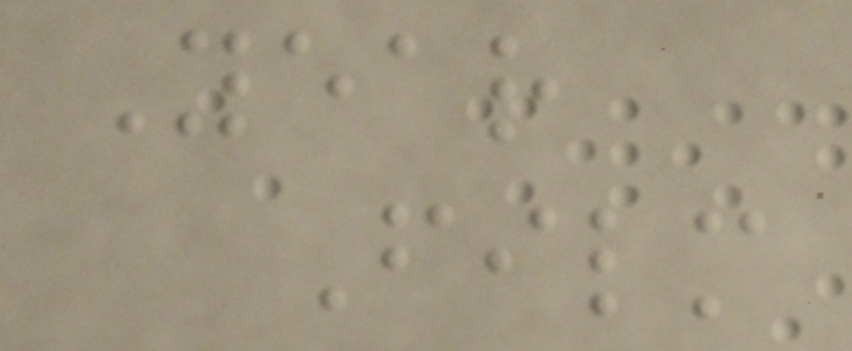Year
Film
